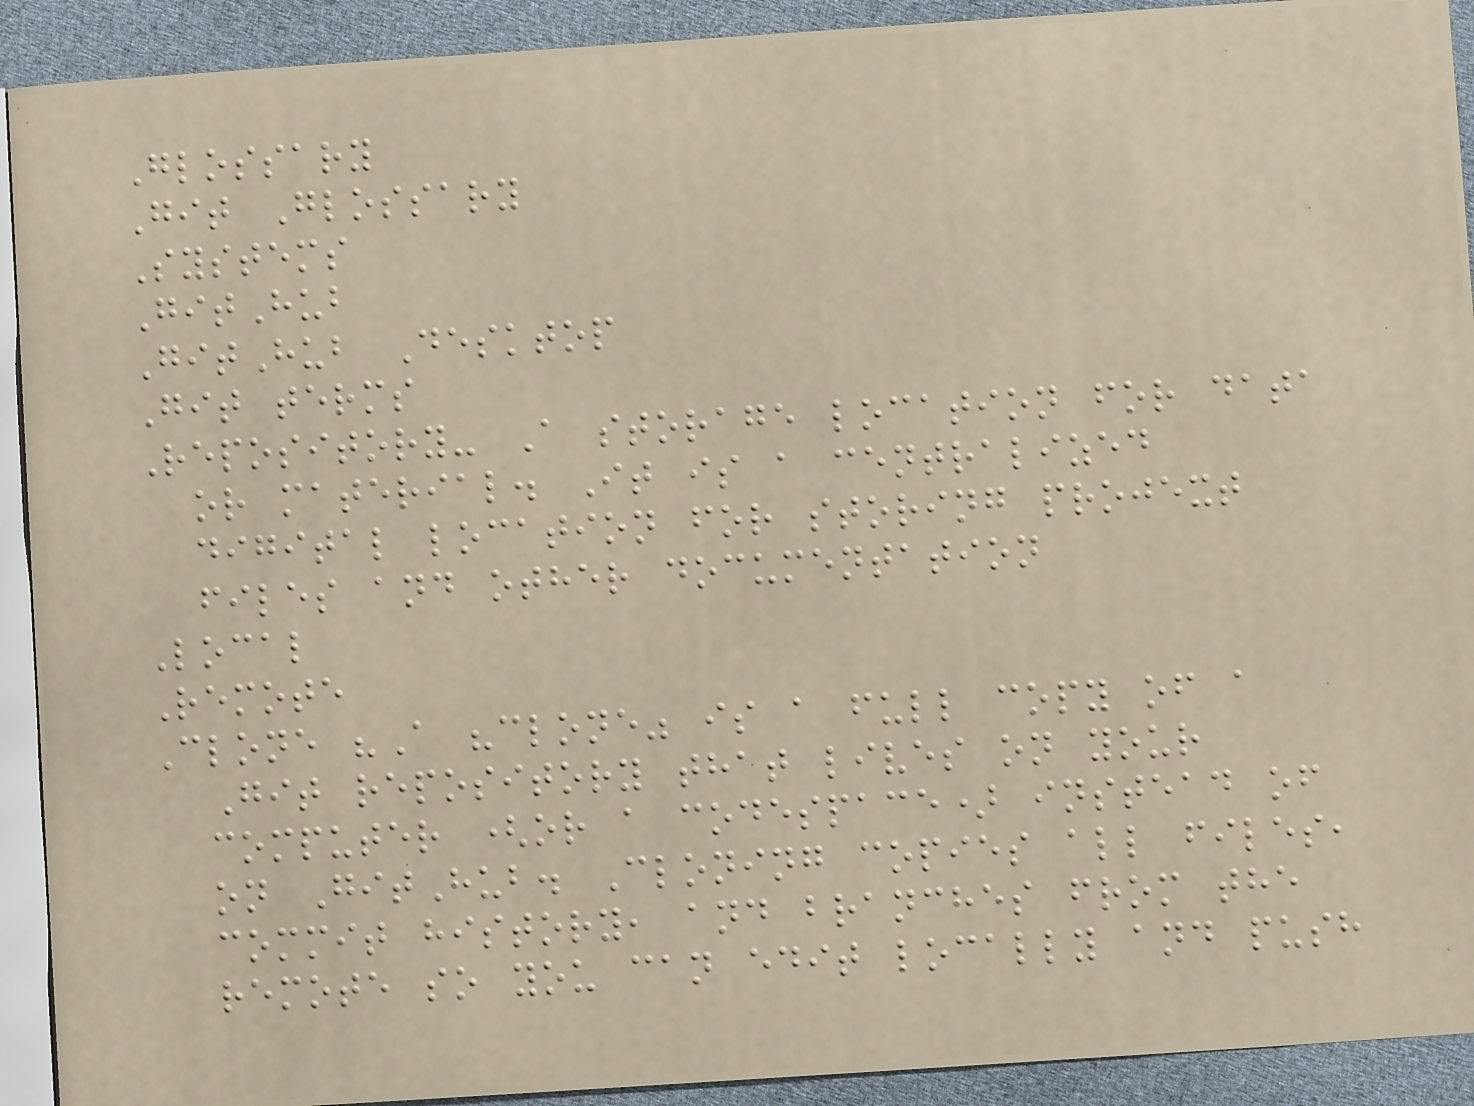Glossary
Git Glossary
Systems
GitHub
GitHub Desktop
Git terms
Repository- A storage location for data
or material. It is a centralized
digital location for storing projext
files and other documentation
Local
Remote
Clone "A "clone" is a full copy of a
Git repository that lives on your
computer (or a codespace) instead of
on GitHub. Cloning copies all files,
commit history, and branches from the
remote so you can edit locally and push
